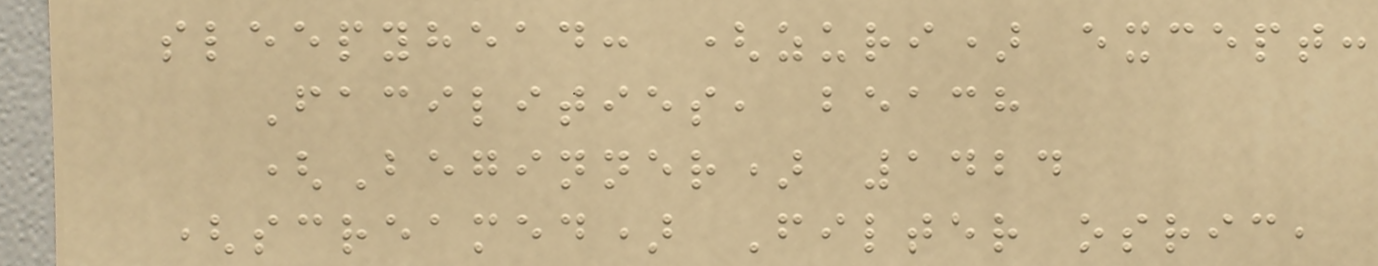sleepyhead: (zuri) except:
Facilities, beach
(Beginner) 1424
(screamed) Filter osric,
